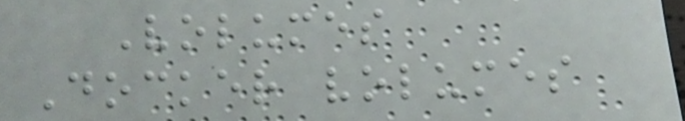Volumes
Docker volumes
